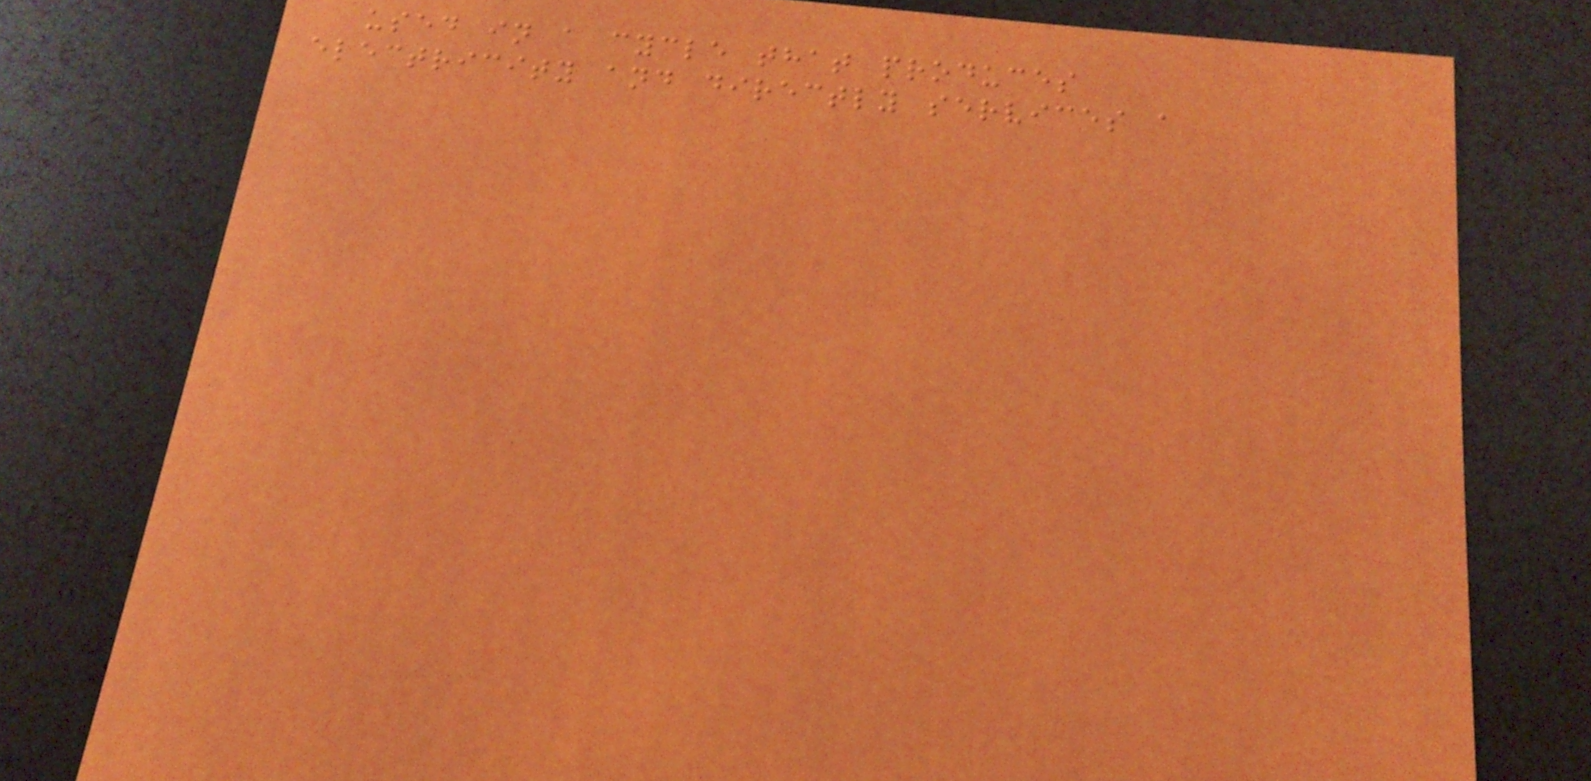used in a cycle that produces
electricity and directly services a
